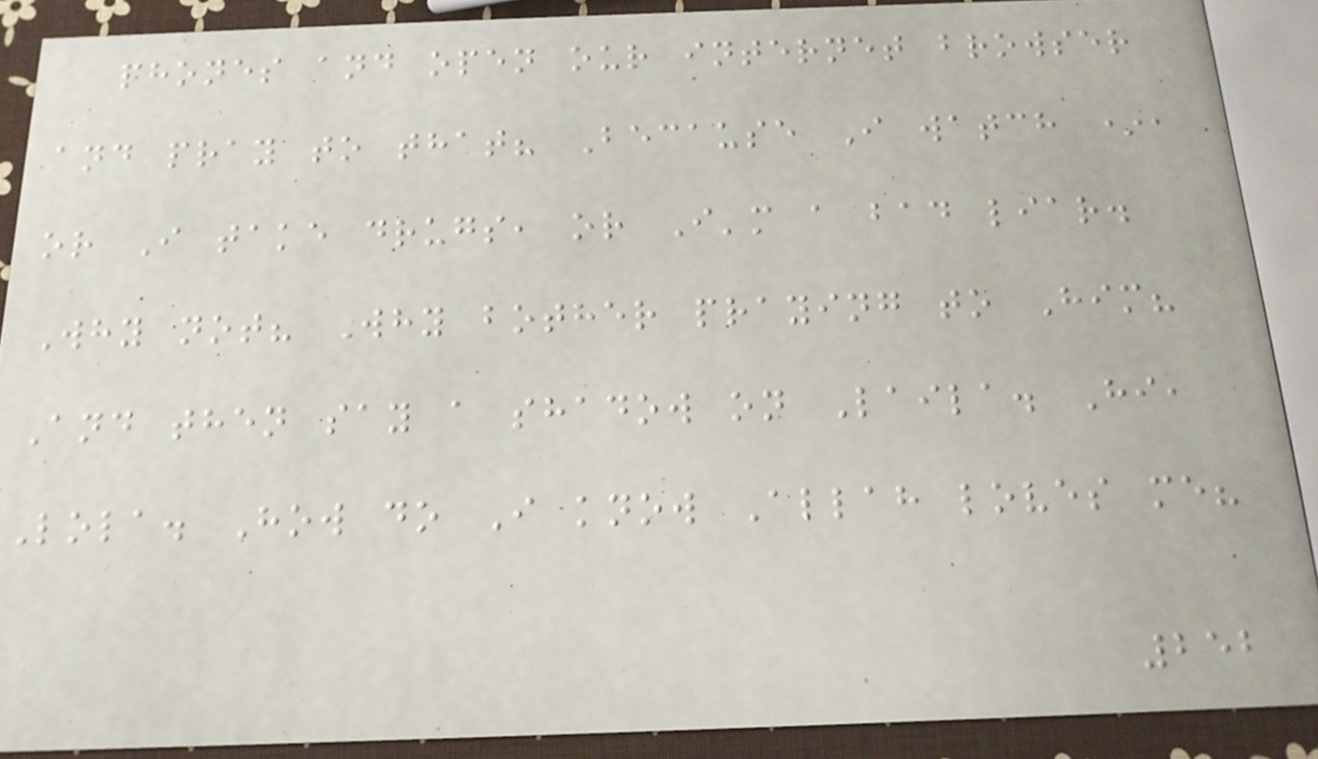phones and open our internet browser
and pray to that? Because I watch *,
or I take drugs, or I'm a bad liar.
Why not? Why bother praying to Him?
And then say a shadow on Laila. Hi,
Lola. How do I know Allah loves me?
252
